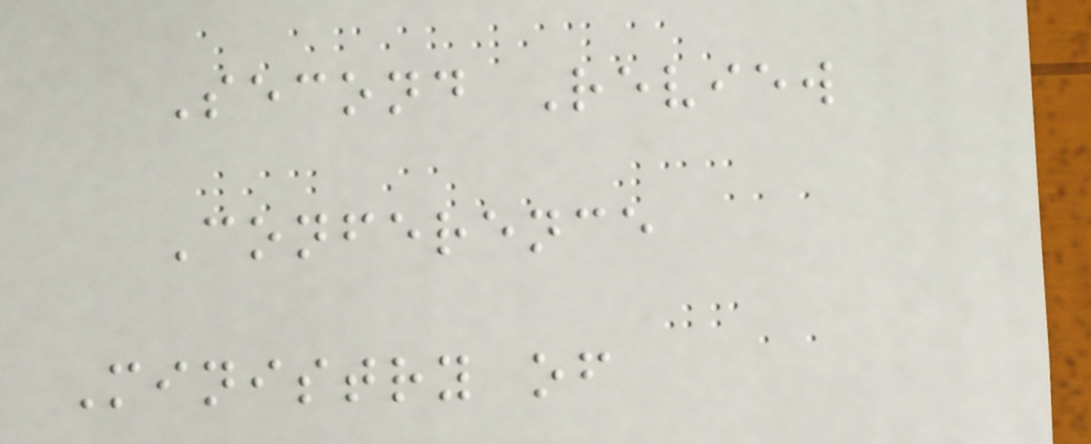Second Review
Conference
Ministry of
